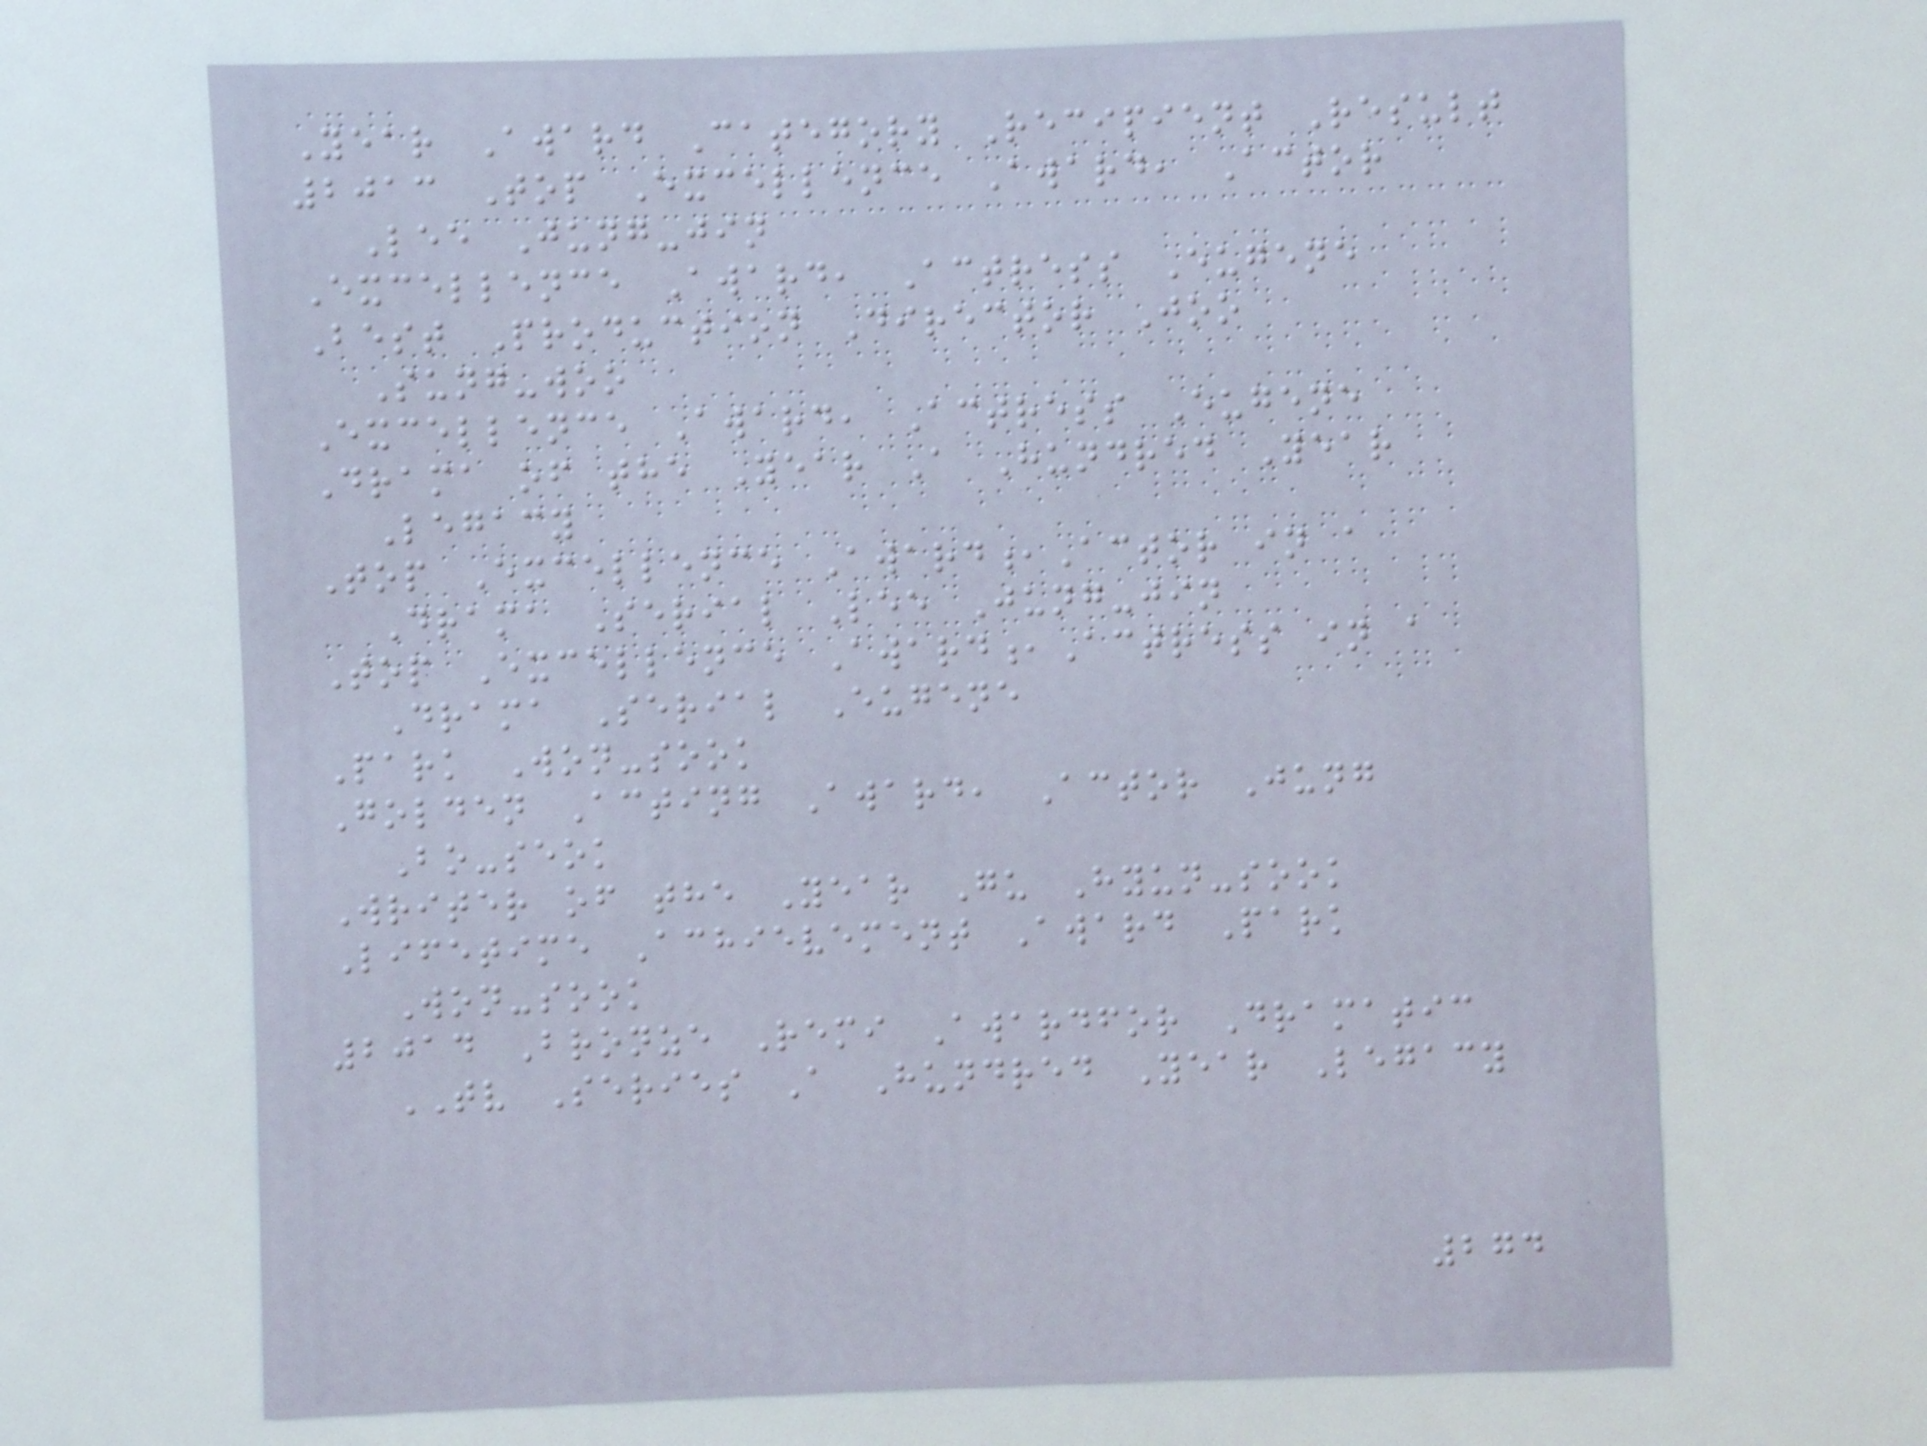Year Award Category Recipient Result
2013 Top Excellence Award, Actor
Lee Jung-jin
Excellence Award, Actress Eugene
Best Production Director Joo
Sung-woo
Excellence Award, Actress Eugene
Drama of the Year A Hundred Year
Legacy
Top Excellence Award,Actor in a
Drama Serial Lee Jung-jin
Top Excellence Award,Actress in a
Drama Serial Eugene
Park Won-sook
Golden Acting Award, Actor Jung
Bo-seok
Writer of the Year Gu Hyun-sook
Lifetime Achievement Award Park
Won-sook
2014 Bronze Remi Awardfor Dramatic
TV Series A Hundred Year Legacy
274
